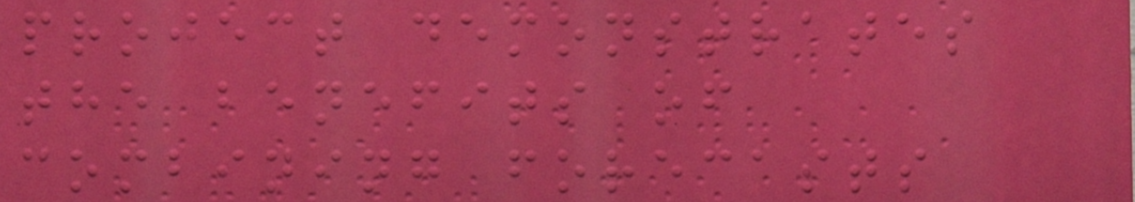project demonstrates
the benefits of
combining forecasts
